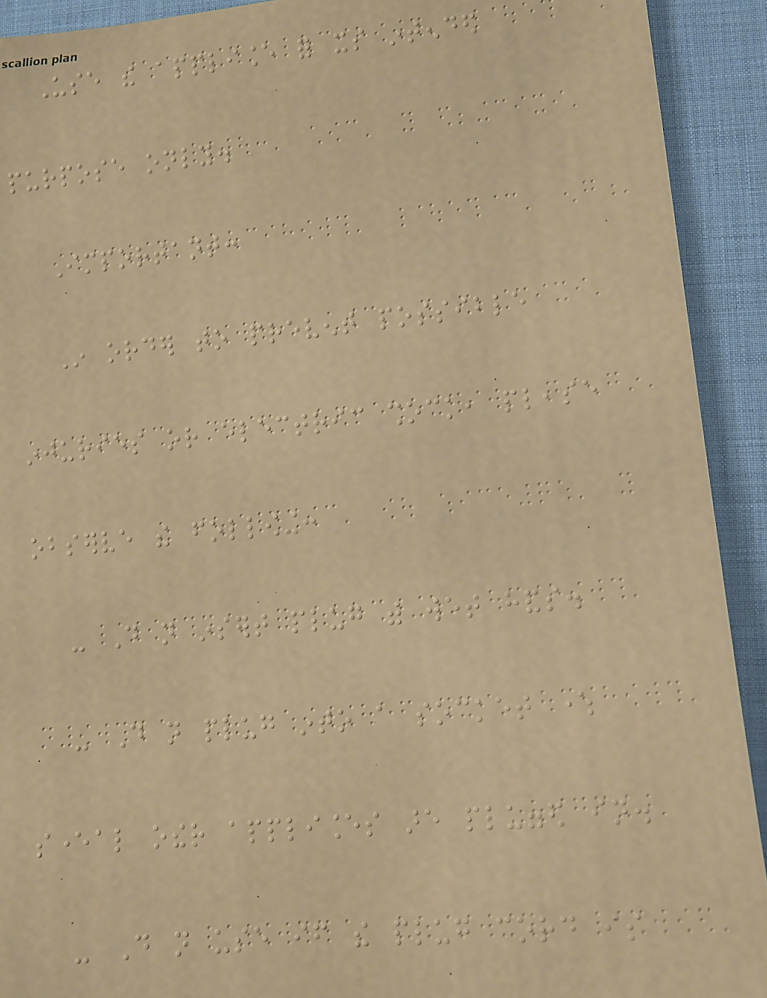Use the appliance for its intended
purpose only.
Important:
In order to prevent possible
injuries or electric shock, please
observe the following:
- Do not insert plug with wet hands.
- Do not plug into a socket where
several other appliances are plugged in.
- Do not use if the plug cord is
